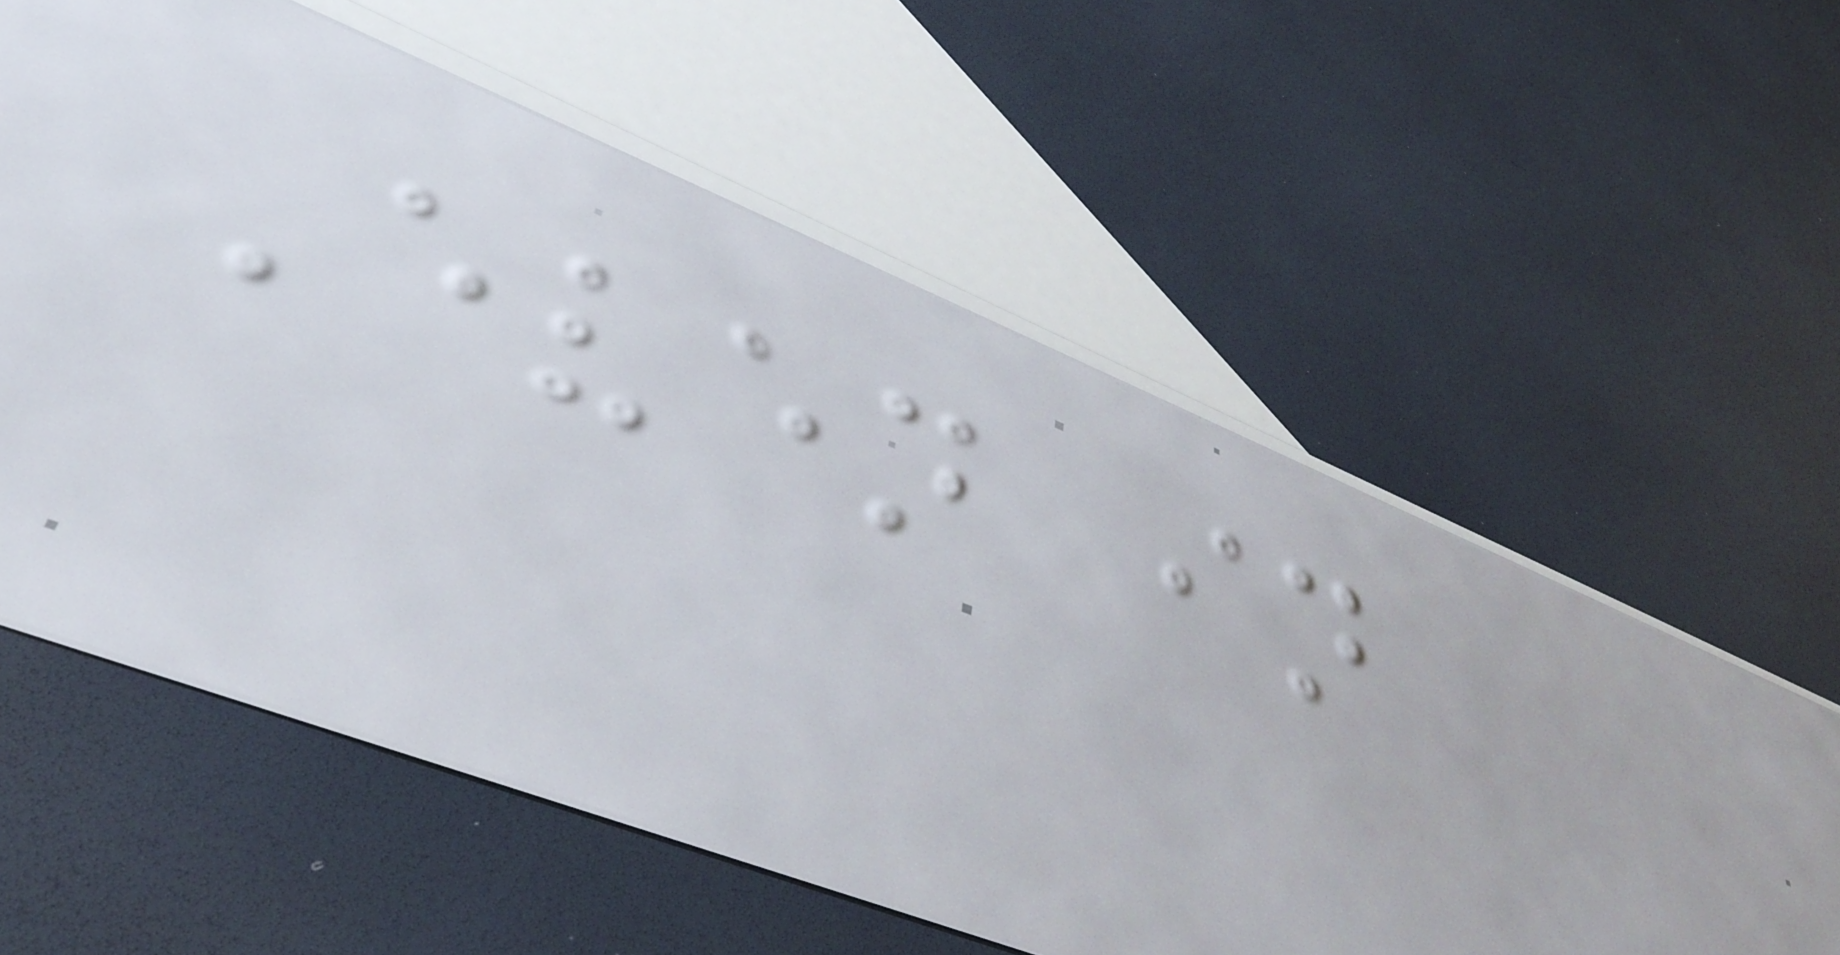Even in
